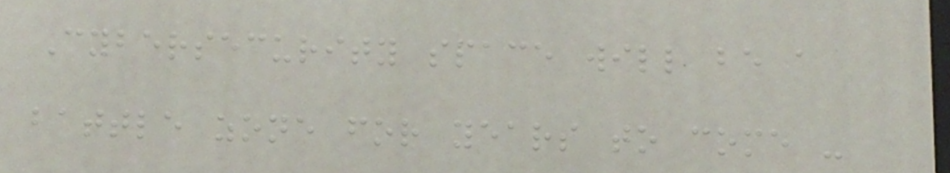Cybersecurity space will be a
battle zone for years to come -
